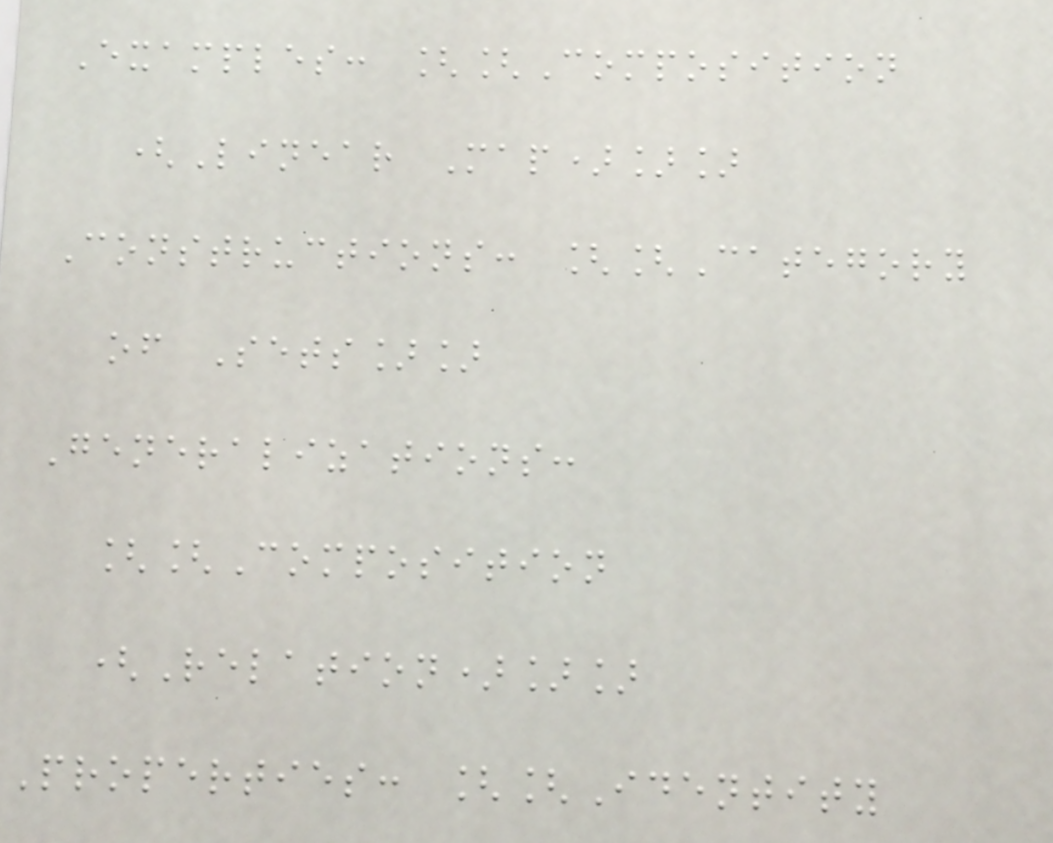Examples: [[Composition
(Linear Map)]]
Constructions: [[Category
of Sets]]
Generalizations:
[[Composition
(Relation)]]
Properties: [[Identity
